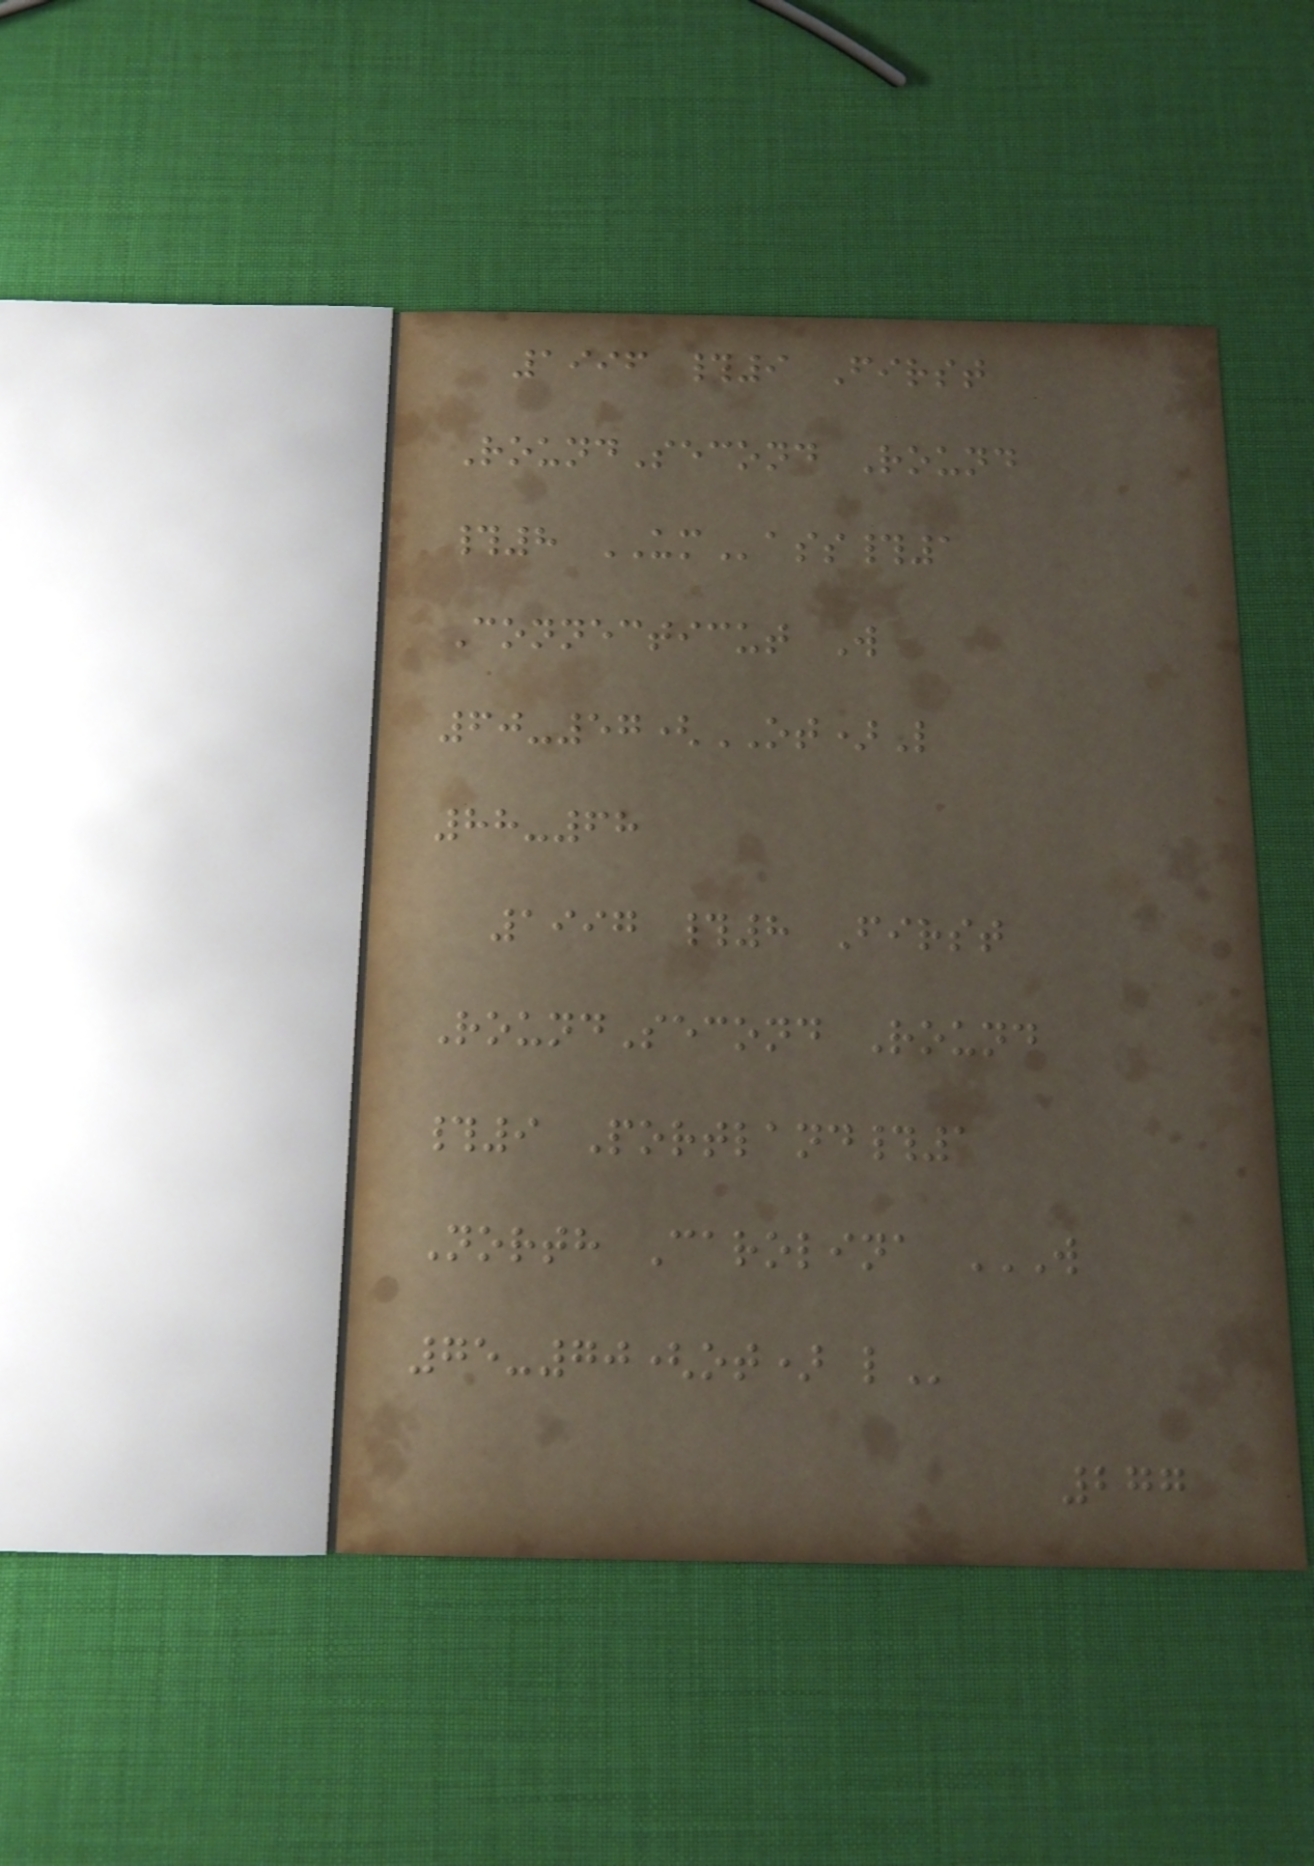1996 #9 First
RoundSecond Round
#8 UMass#1
Connecticut W
60-57(OT)L
88-68
1997 #8 First
RoundSecond Round
#9 Portland#1
North Carolina W
75-70(OT) L
277
